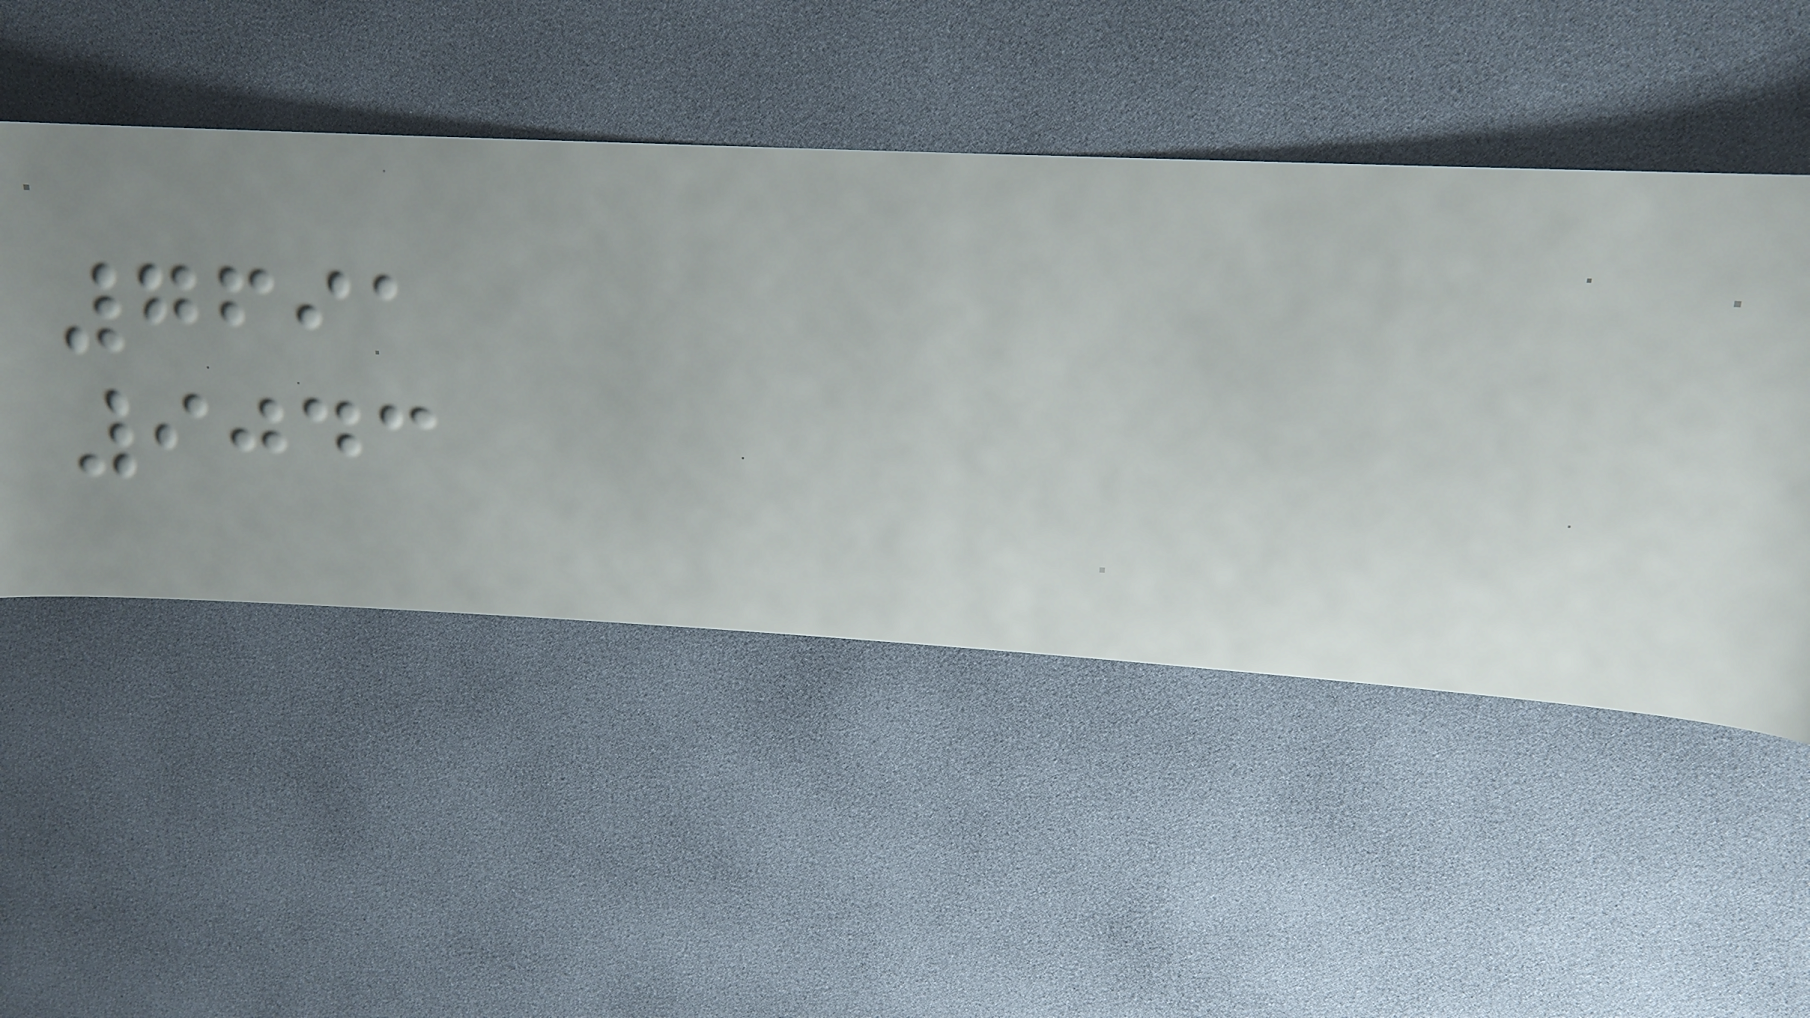7691
9043
